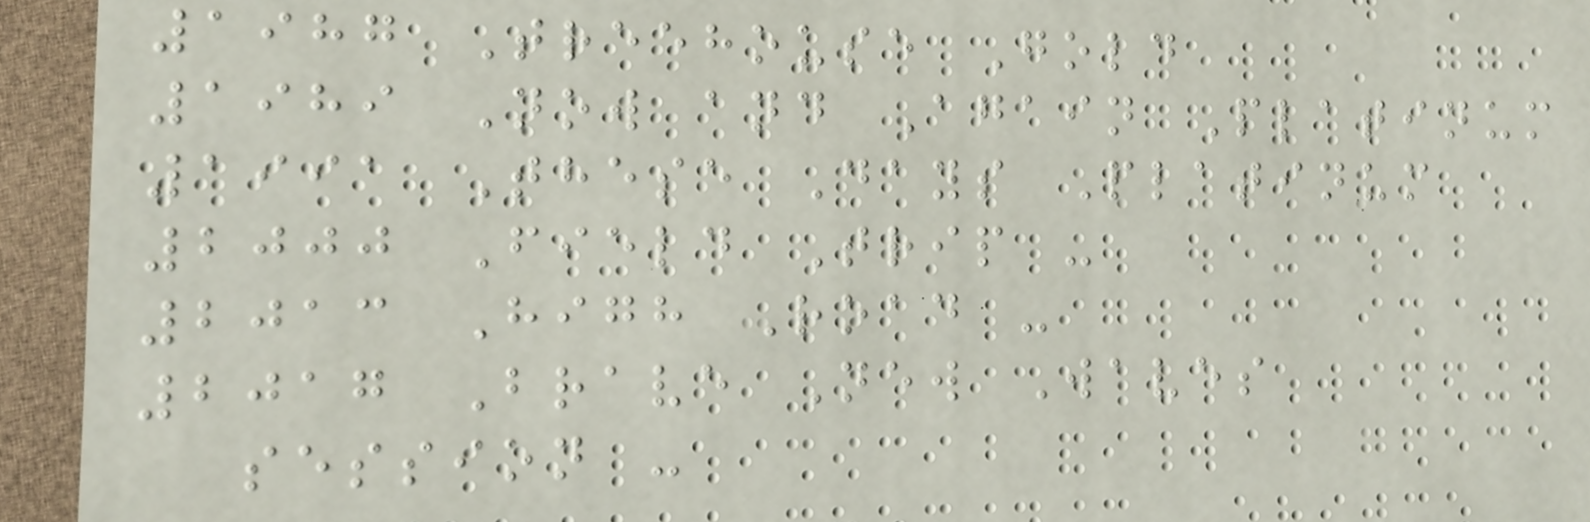1987 Treehouse Gold
1989 Now and Again Platinum
1991 These Days Platinum
2000 Field Trip -
2013 High Road -
2017 Brave New Waves
session -
